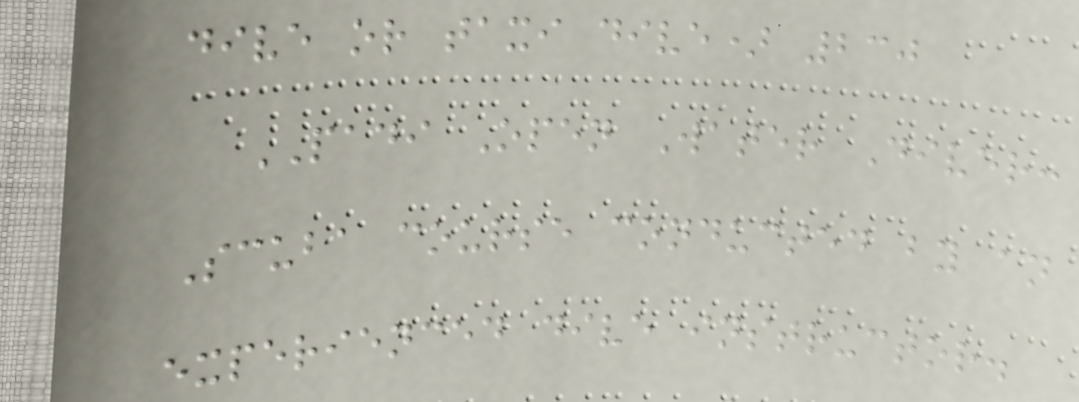dive or taxi dive) 230
PADI Open Water Diver:
Scuba course conducted by an
experienced dive instructor.
